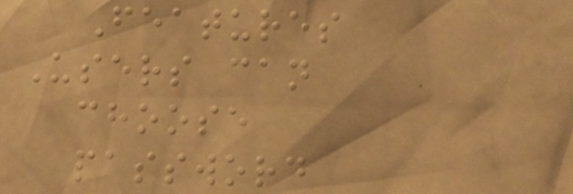Features
Users can
choose
password
